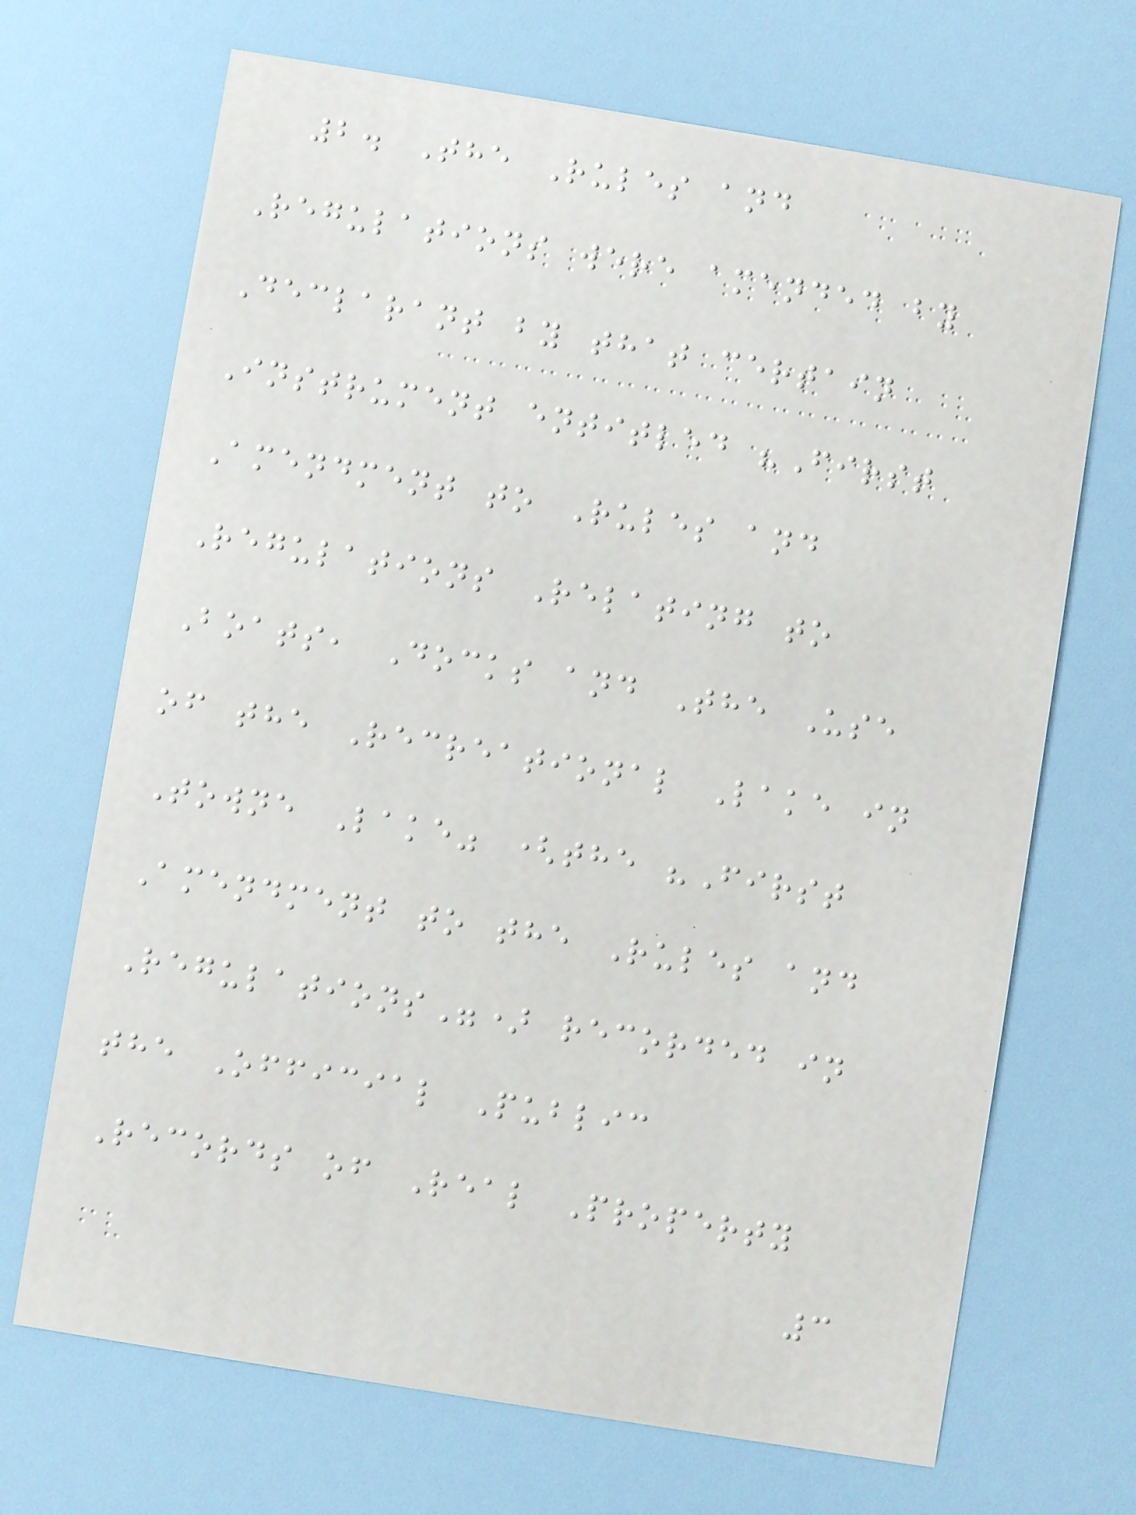2. The Rules and
Regulations were amended by
Declarant by that certain
Instrument entitled "First
Amendment to Rules and
Regulations Relating to
Boats, Docks and The Use
of the Recreational Lake in
Towne Lake" (the "First
Amendment to the Rules and
Regulations") recorded in
the Official Public
Records of Real Property
3
